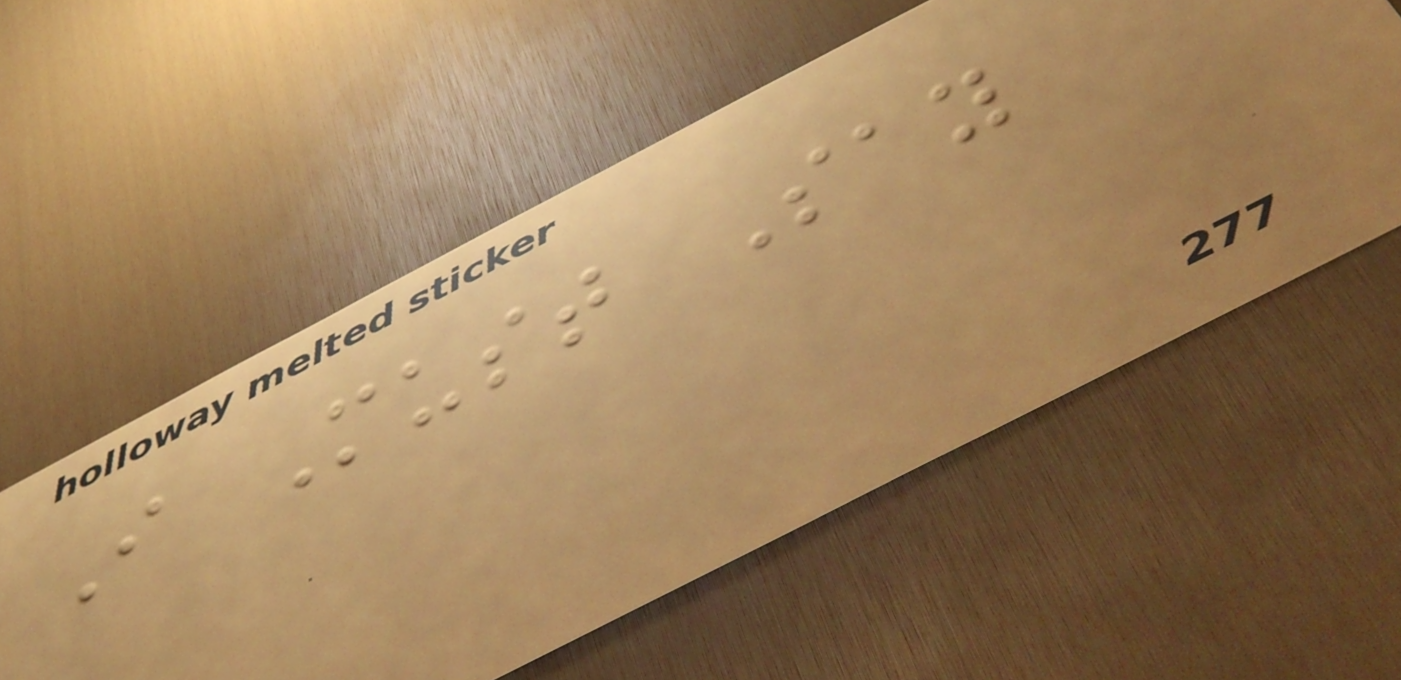I Must Say
